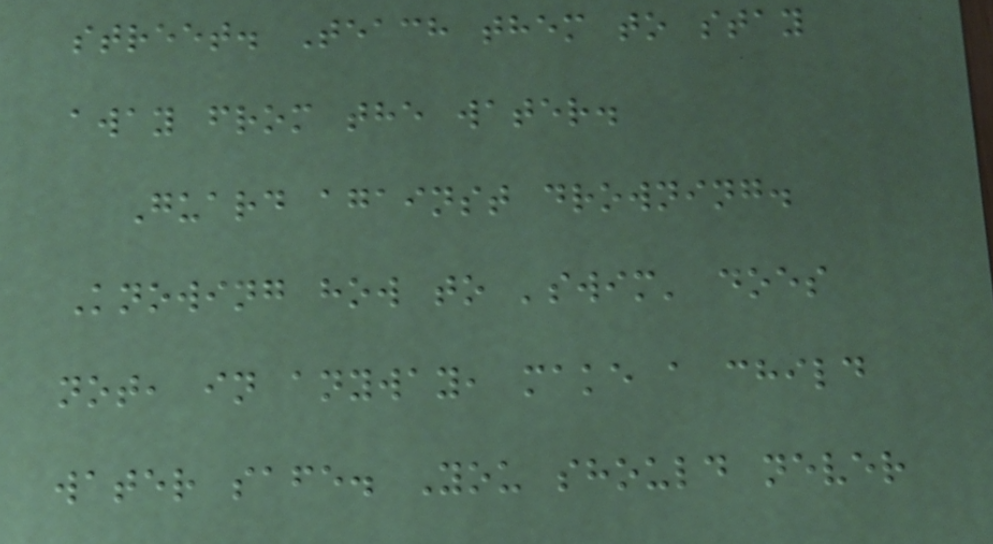street. Teach them to stay
away from the water.
Guard against drowning.
Knowing how to 'swim' does
not, in anyway, make a child
water safe. You should never
